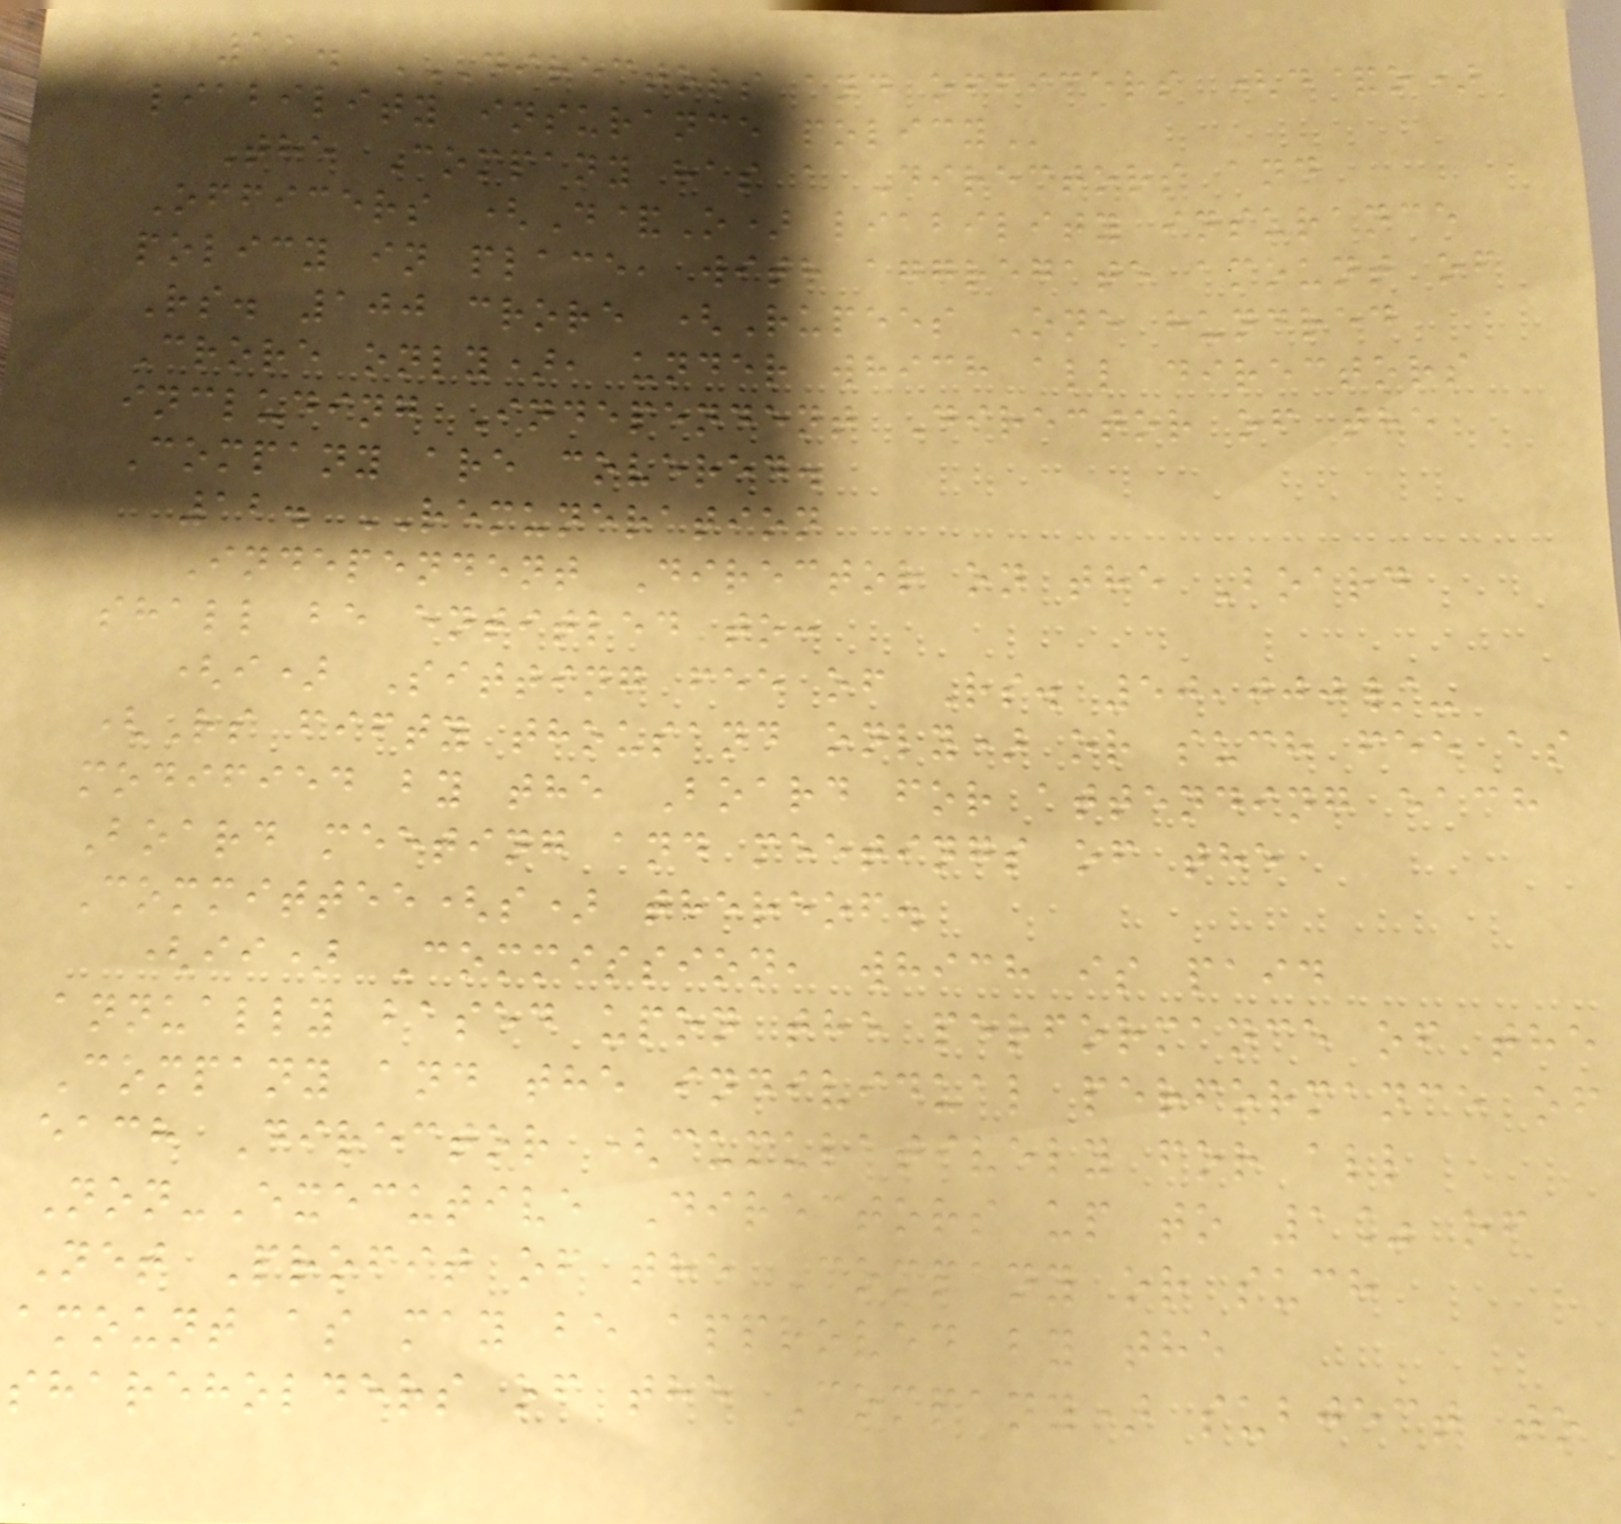11. DIRECTORS AND OFFICERS (D&O)
LIABILITY INSURANCE POLICY
The Company has a Directors and
Officers (D&O) liability insurance
policy in place, with aggregate amount of
Rs. 100 crore (Rupees One hundred
Crore only), under which all directors
including Independent Director of the
Company are covered.
12. REMUNERATION
Independent Director on the Board
shall be entitled to:
(i) Sitting fee of Rs. 50,000/-
(Rs fifty thousand only) or such fee as
modified by the Board for attending each
Board meeting and meetings of the
Committee(s) thereof.
(ii) Commission, which is paid
annually based upon the performance of the
Company and the individual performance of
each Director (cumulatively for all
Non-Executive Directors up to 1% of
Net Profit of the Company or such
amount as may be approved by the
shareholders of the Company) subject to
